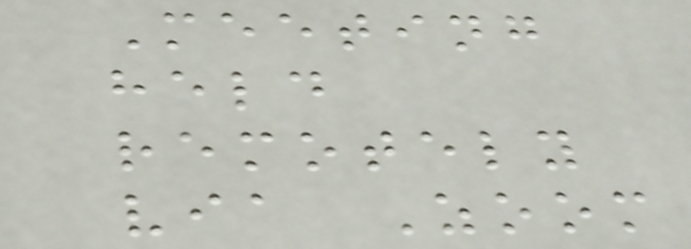Meeting
held
remotely
via Zoom
